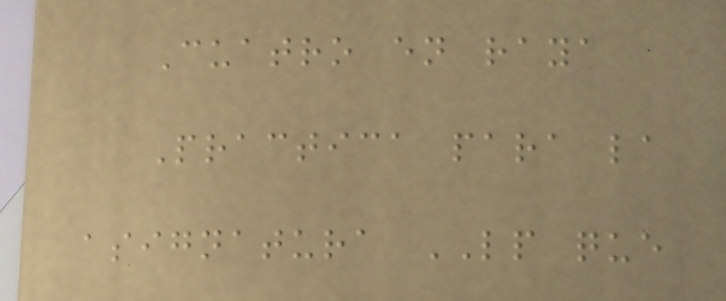Cuatro en raya
Practica para la
asignatura LP que
